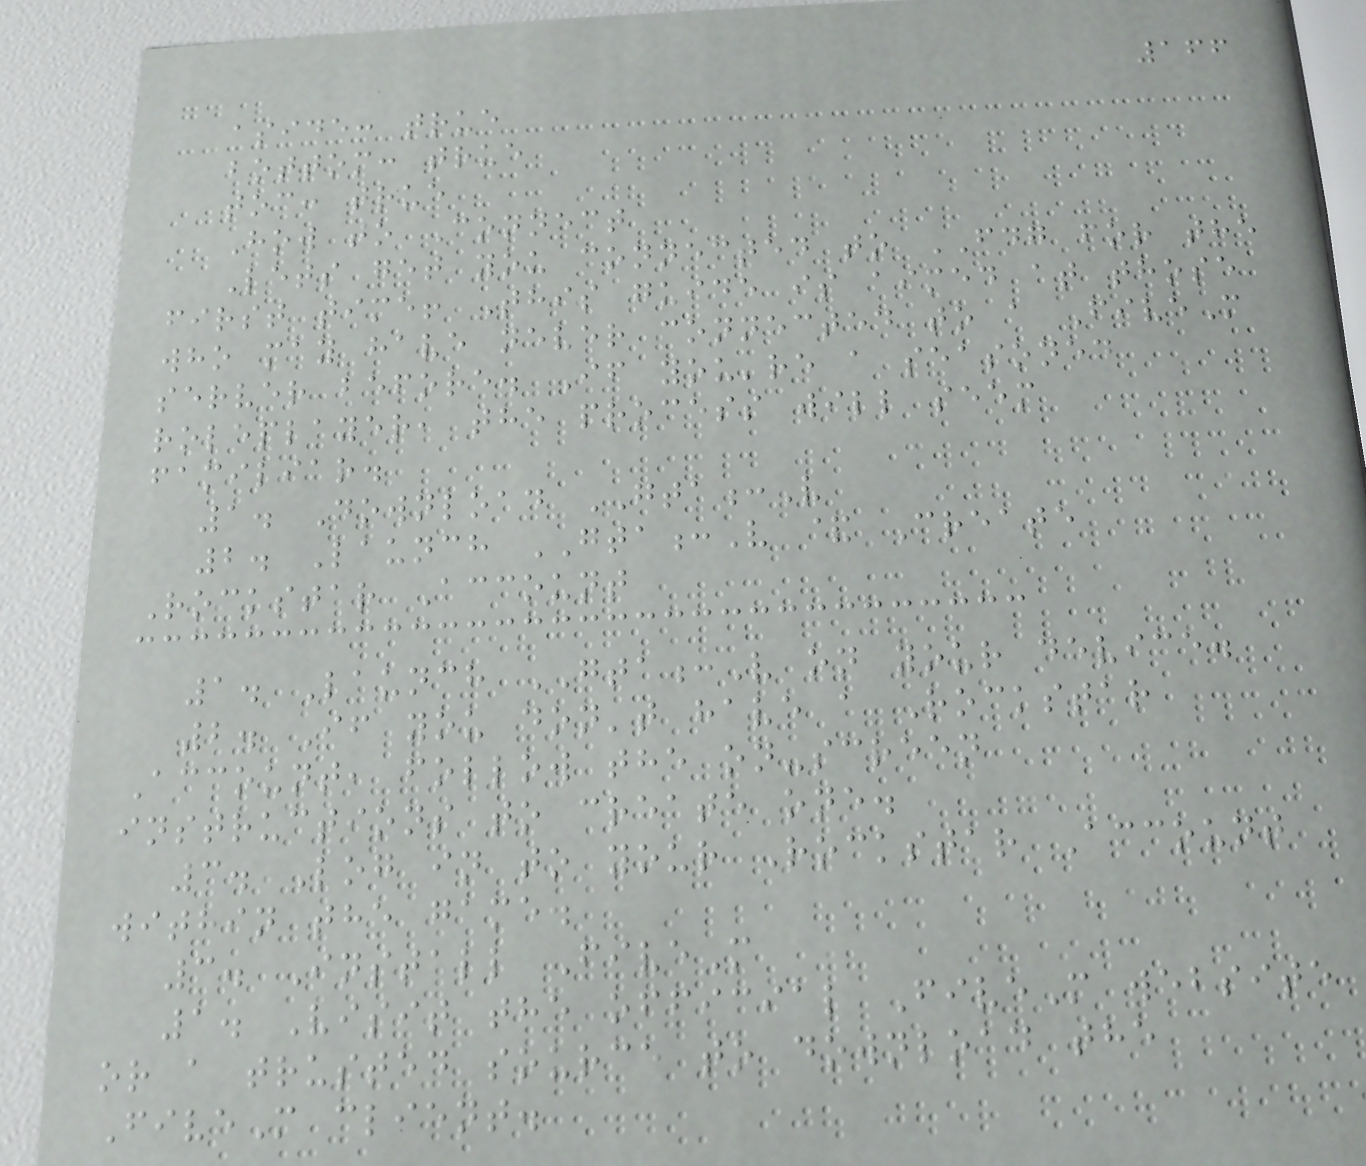166
aside: true
bottom: true
toc: true
How to Connect
Lets get you connected to FDG for the
first time! This guide is aimed at those
who may have never connected to a FiveM
server before. If you're a seasoned
roleplayer, the process will seem
familiar.
1. Download GTA:V
2. Launch GTA:V & Create
Rockstar Account
1. Launch GTA:V on your device.
2. If you don't have a Rockstar
Account, follow the on-screen
instructions to create one.
3. Log in to your Rockstar Account
within the game.
3. Install FiveM
1. Visit the official FiveM website
or a trusted source to download the
FiveM client.
